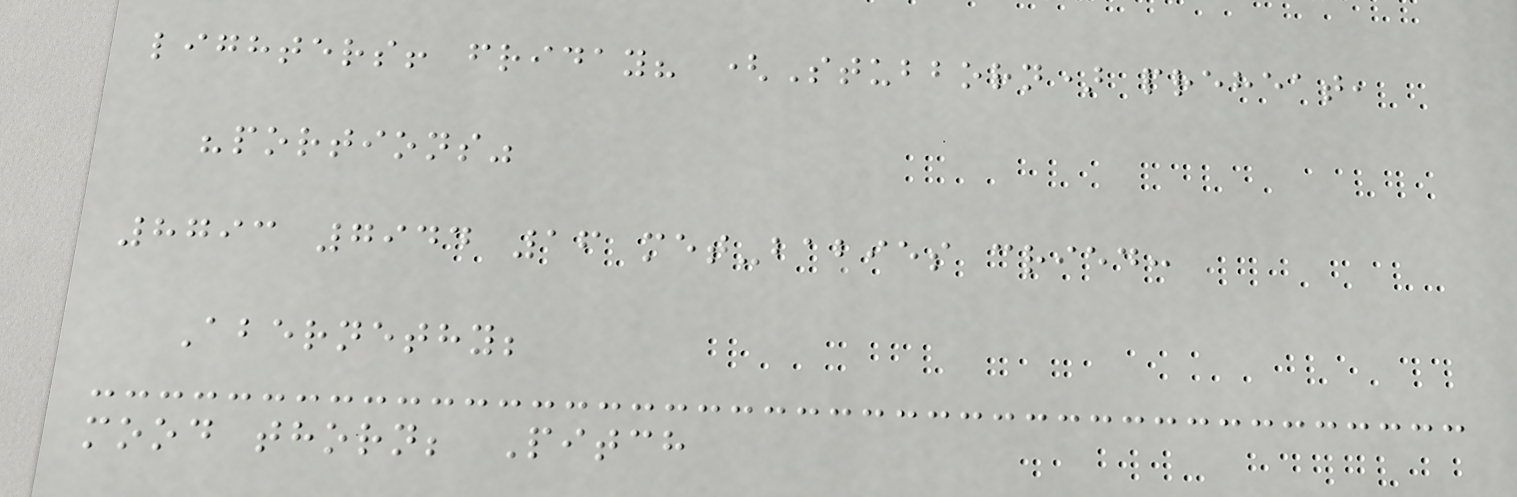lighters! friday? (Stubborn) preheat,
"portions"
8793 7944 16 met-babies cried:
Abernethy;
mood thorn; Pitch
